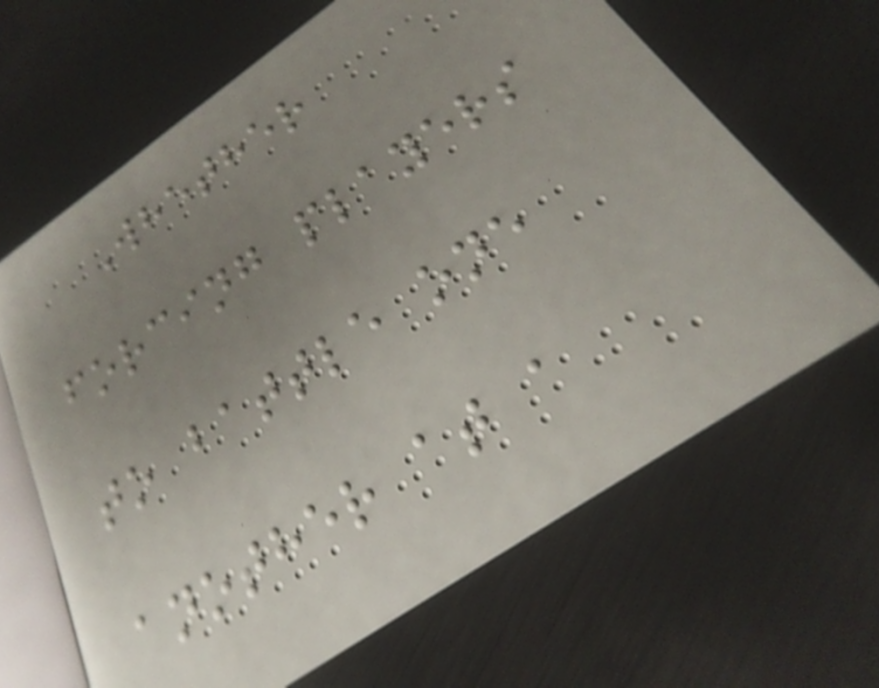Whether
forcing players
to battle one
another at a
